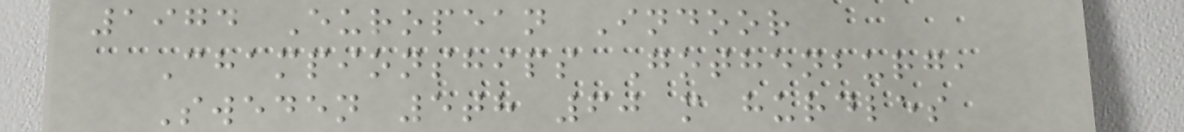1974 European Indoor
Championships Gothenburg,
Sweden 5th 60 m hurdles
